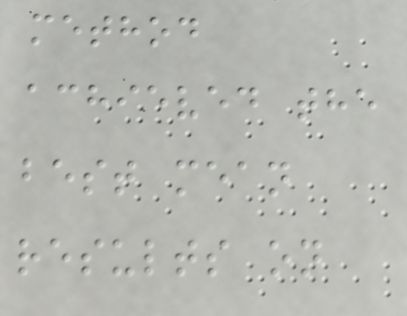method
achieved the
best mean
results on
